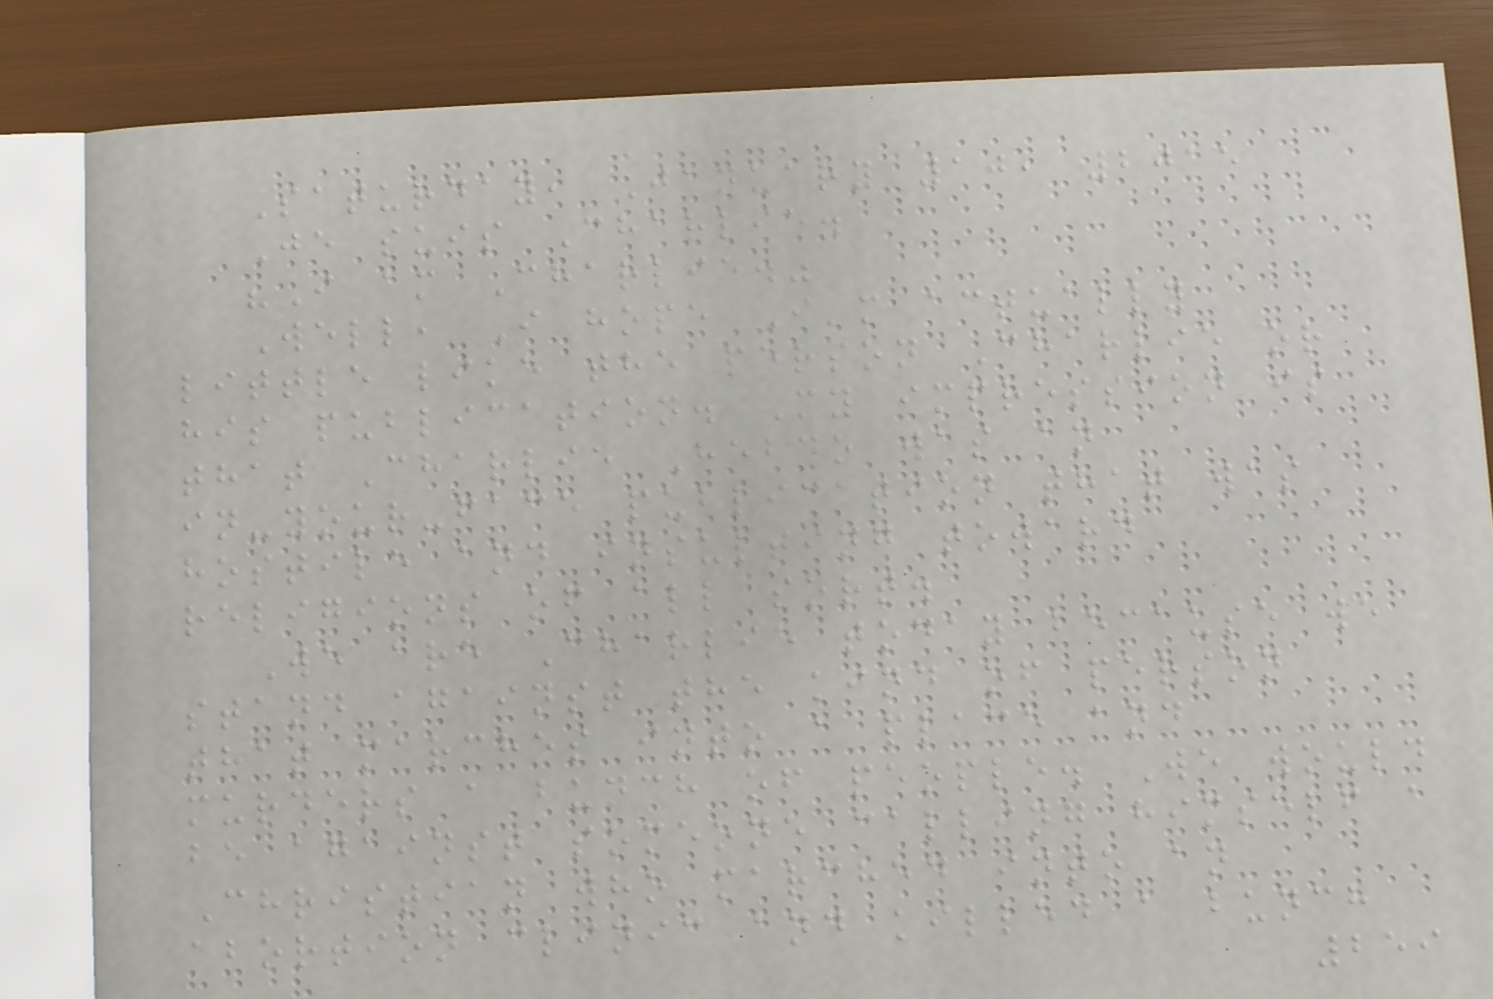Saturday, January 10, 2015
Je suis Charlie.
"I am Charlie."
Well, I hope I'm actually
little like the person Charlie or
his publication. My impression is
that Charlie Hebdo was an
in-your-face publication that was
hostile and insulting toward
religions of all sort.
We are Charlie today because we
stand against the kind of person
that marches into a place and
murders a bunch of people. We would
be against someone calling himself a
Christian who marched into an
abortion clinic and killed a bunch
259
